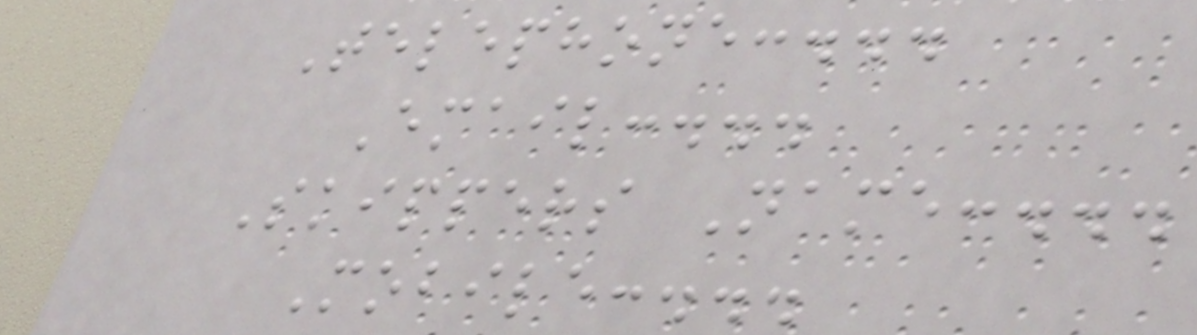Telephone:...
Email:...
Skippers Name:...
Mobile:...
